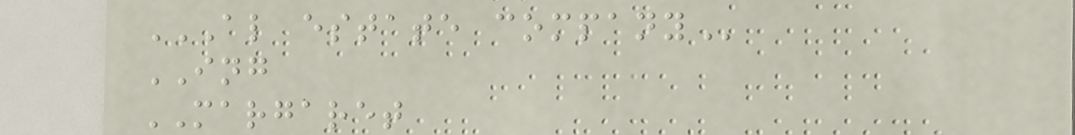AL ESTATE COMPANY
ING
MARGARET
